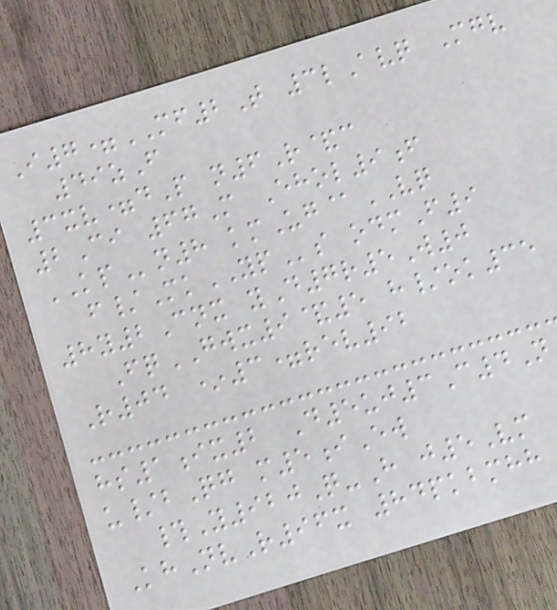I7=MF2T 3lAvq Mgv
49zF
3xv=dP n6R&c
2Ci 67M Ehol9f
KPn8 kmUg@VQ
f/MkYPs odmF9
8y2Cnx yD7r5W0
FqGWX9&5 h/ok35
R04 *3=rev92
hs1ix2 D5uj3C4N
u/bQg m5iEw
#Y920Q-H j5Vm
KhNvR96x 84pkbmhh
